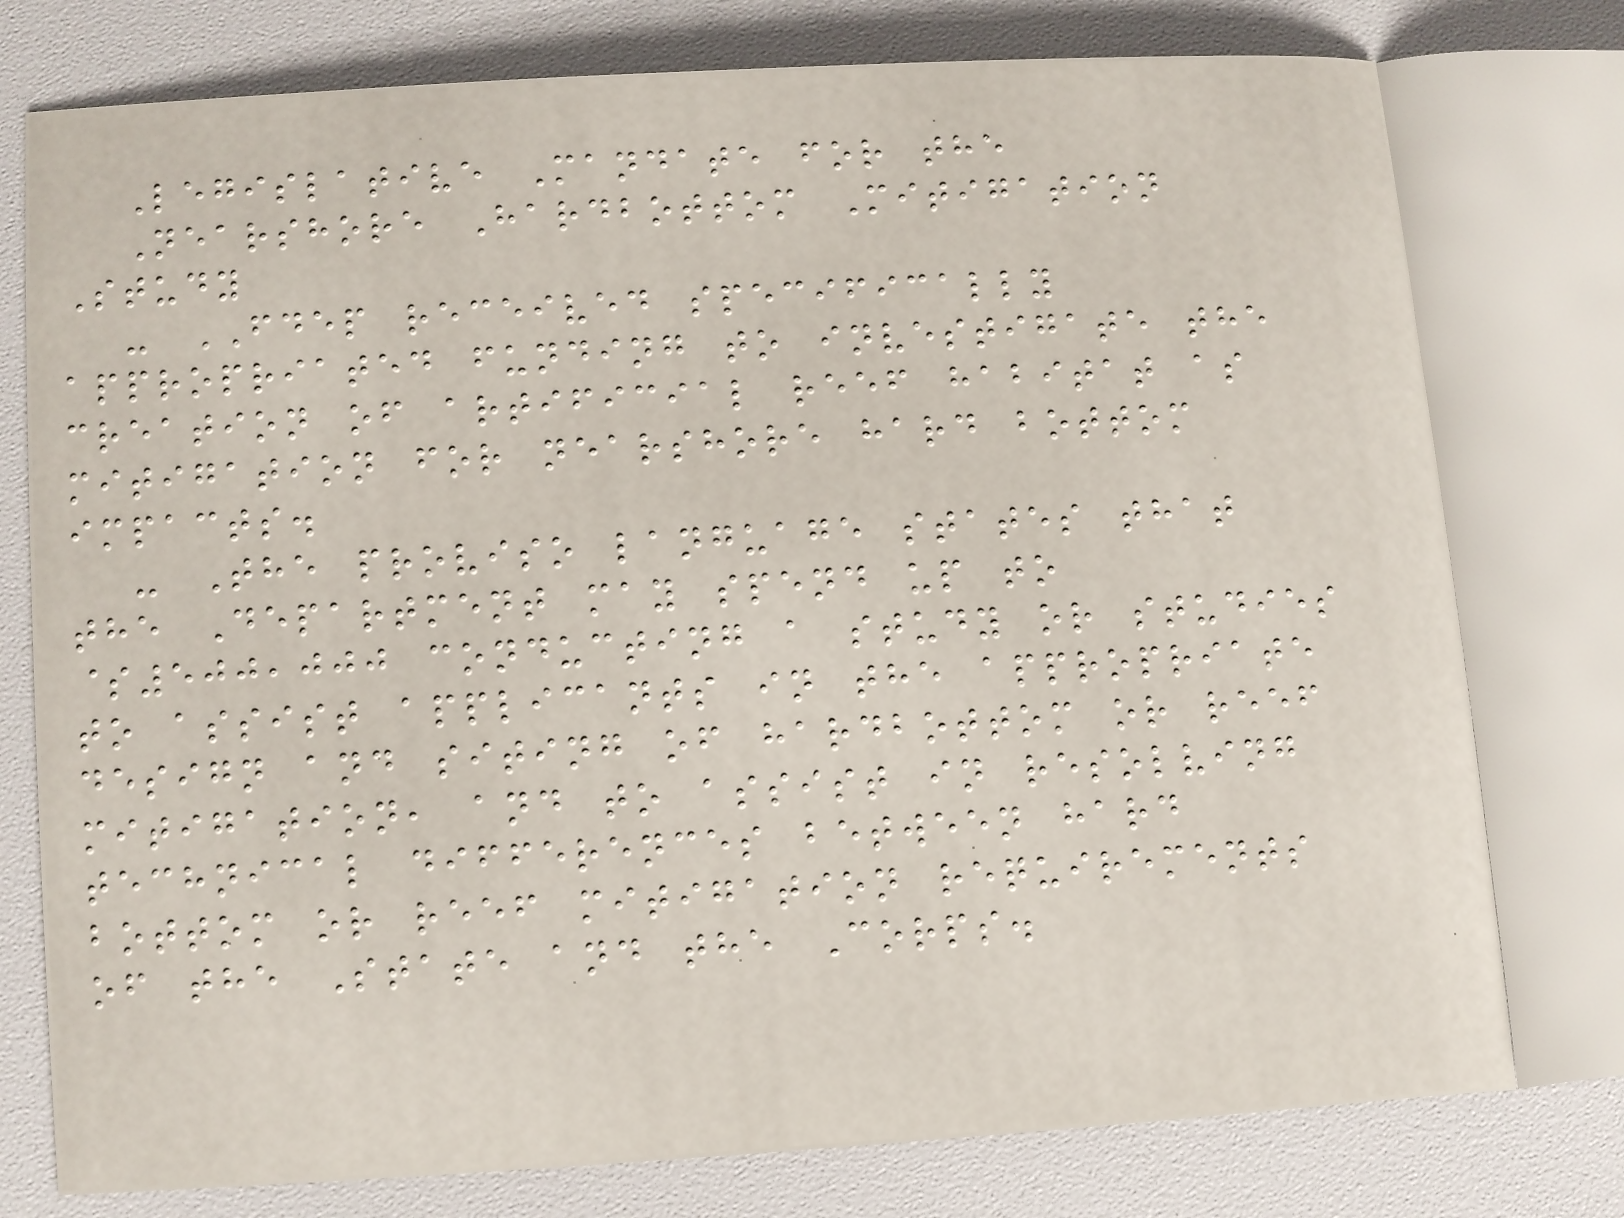Legislative Mandate for the
Nearshore Hardbottom Mitigation
Study
- FDEP received specifically
appropriated funding to investigate the
creation of artificial reef habitat as
mitigation for nearshore hard bottom
impacts.
- The proviso language states that
the Department may spend up to
$500,000 conducting a study or studies
to assist applicants in the appropriate
design and siting of hardbottom or reef
mitigation, and to assist in resolving
technical differences between hard
bottom or reef mitigation requirements
of the State and the Corps.
